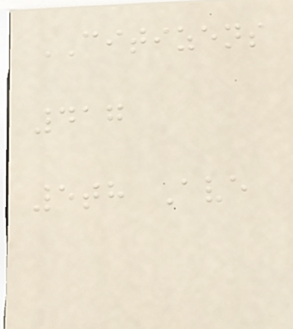CITIZENS
417
5th Ave
